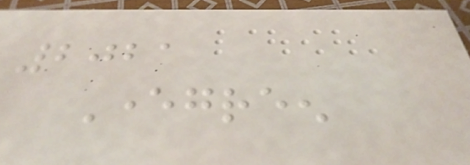2021
Evergreen
